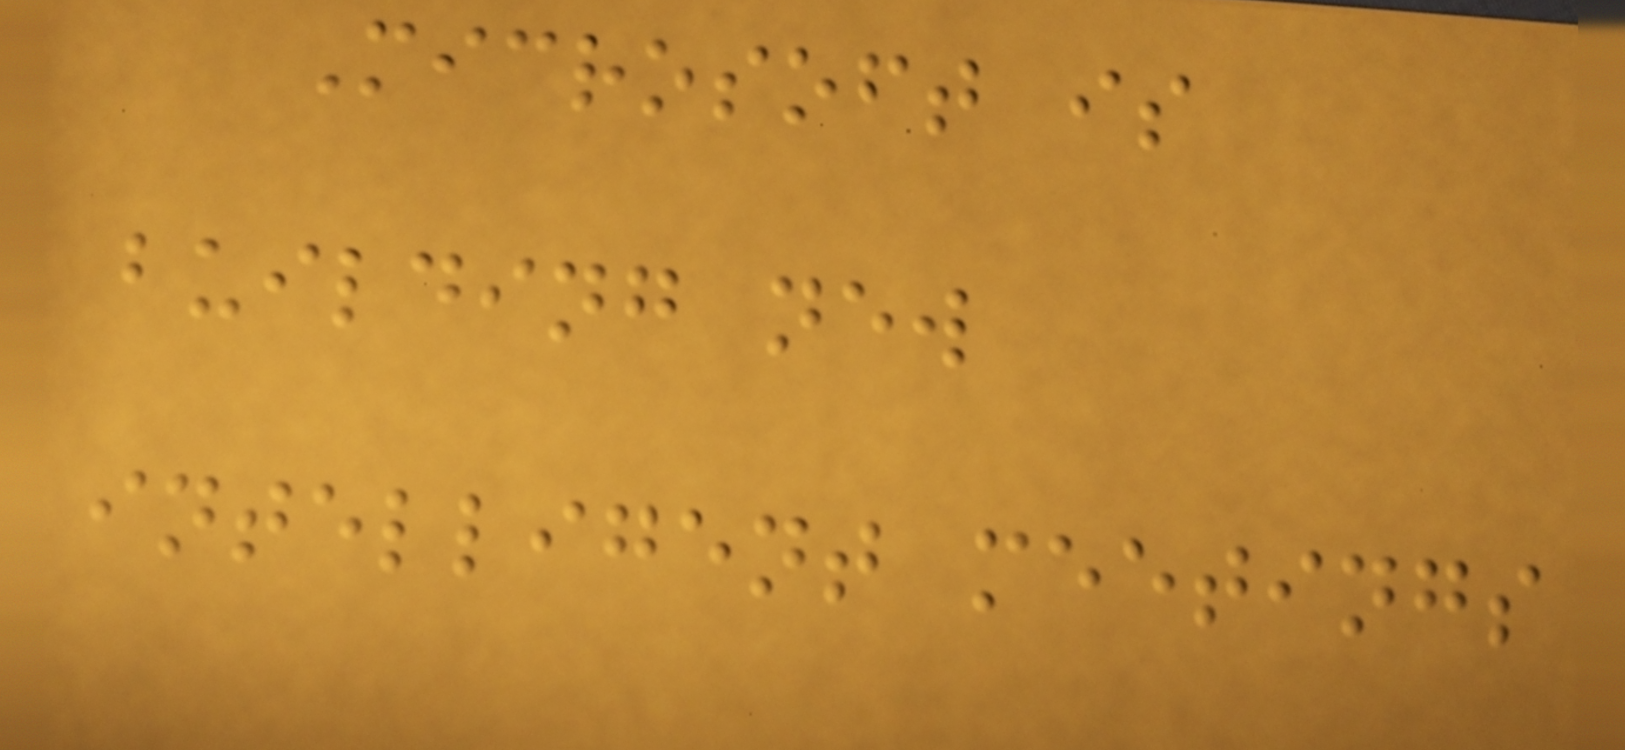Microsoft is
building new
intelligent meetings
